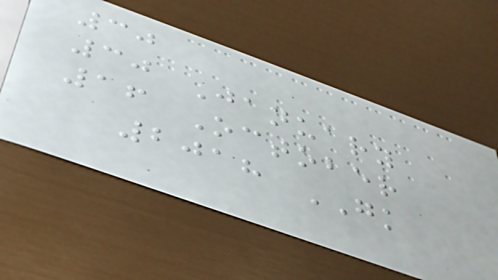30
30 January
16 October
2018 GK
